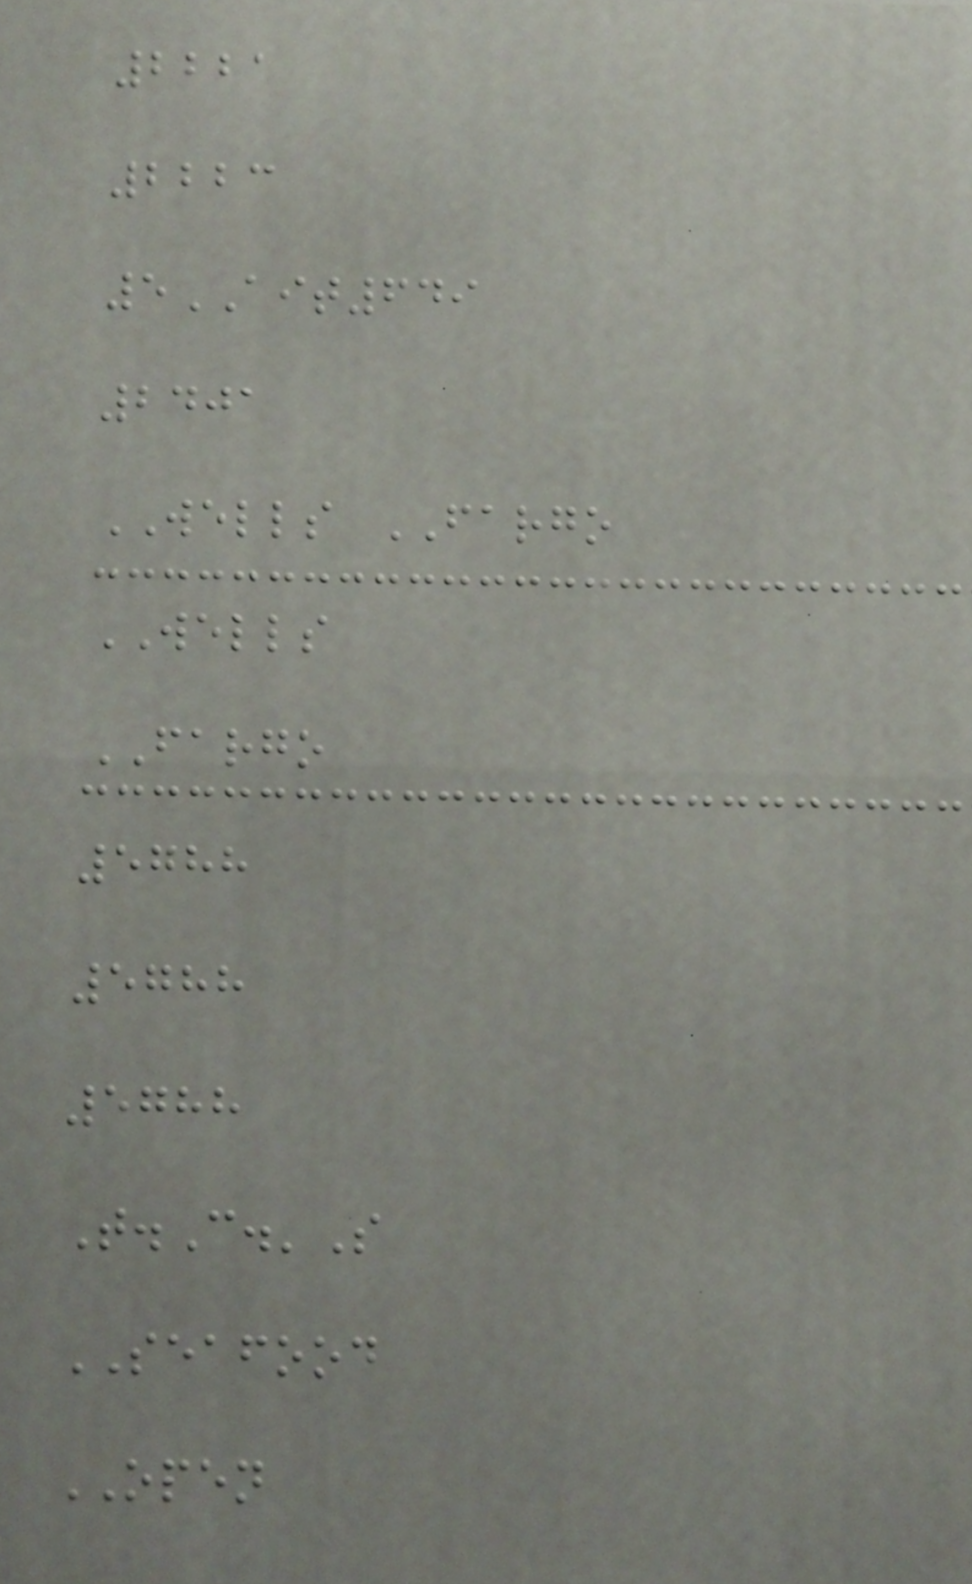2221
2223
5AIT649
2401
WELLS FARGO
WELLS
FARGO
5788
5788
5788
T.C.'S
SEAFOOD
OPEN
